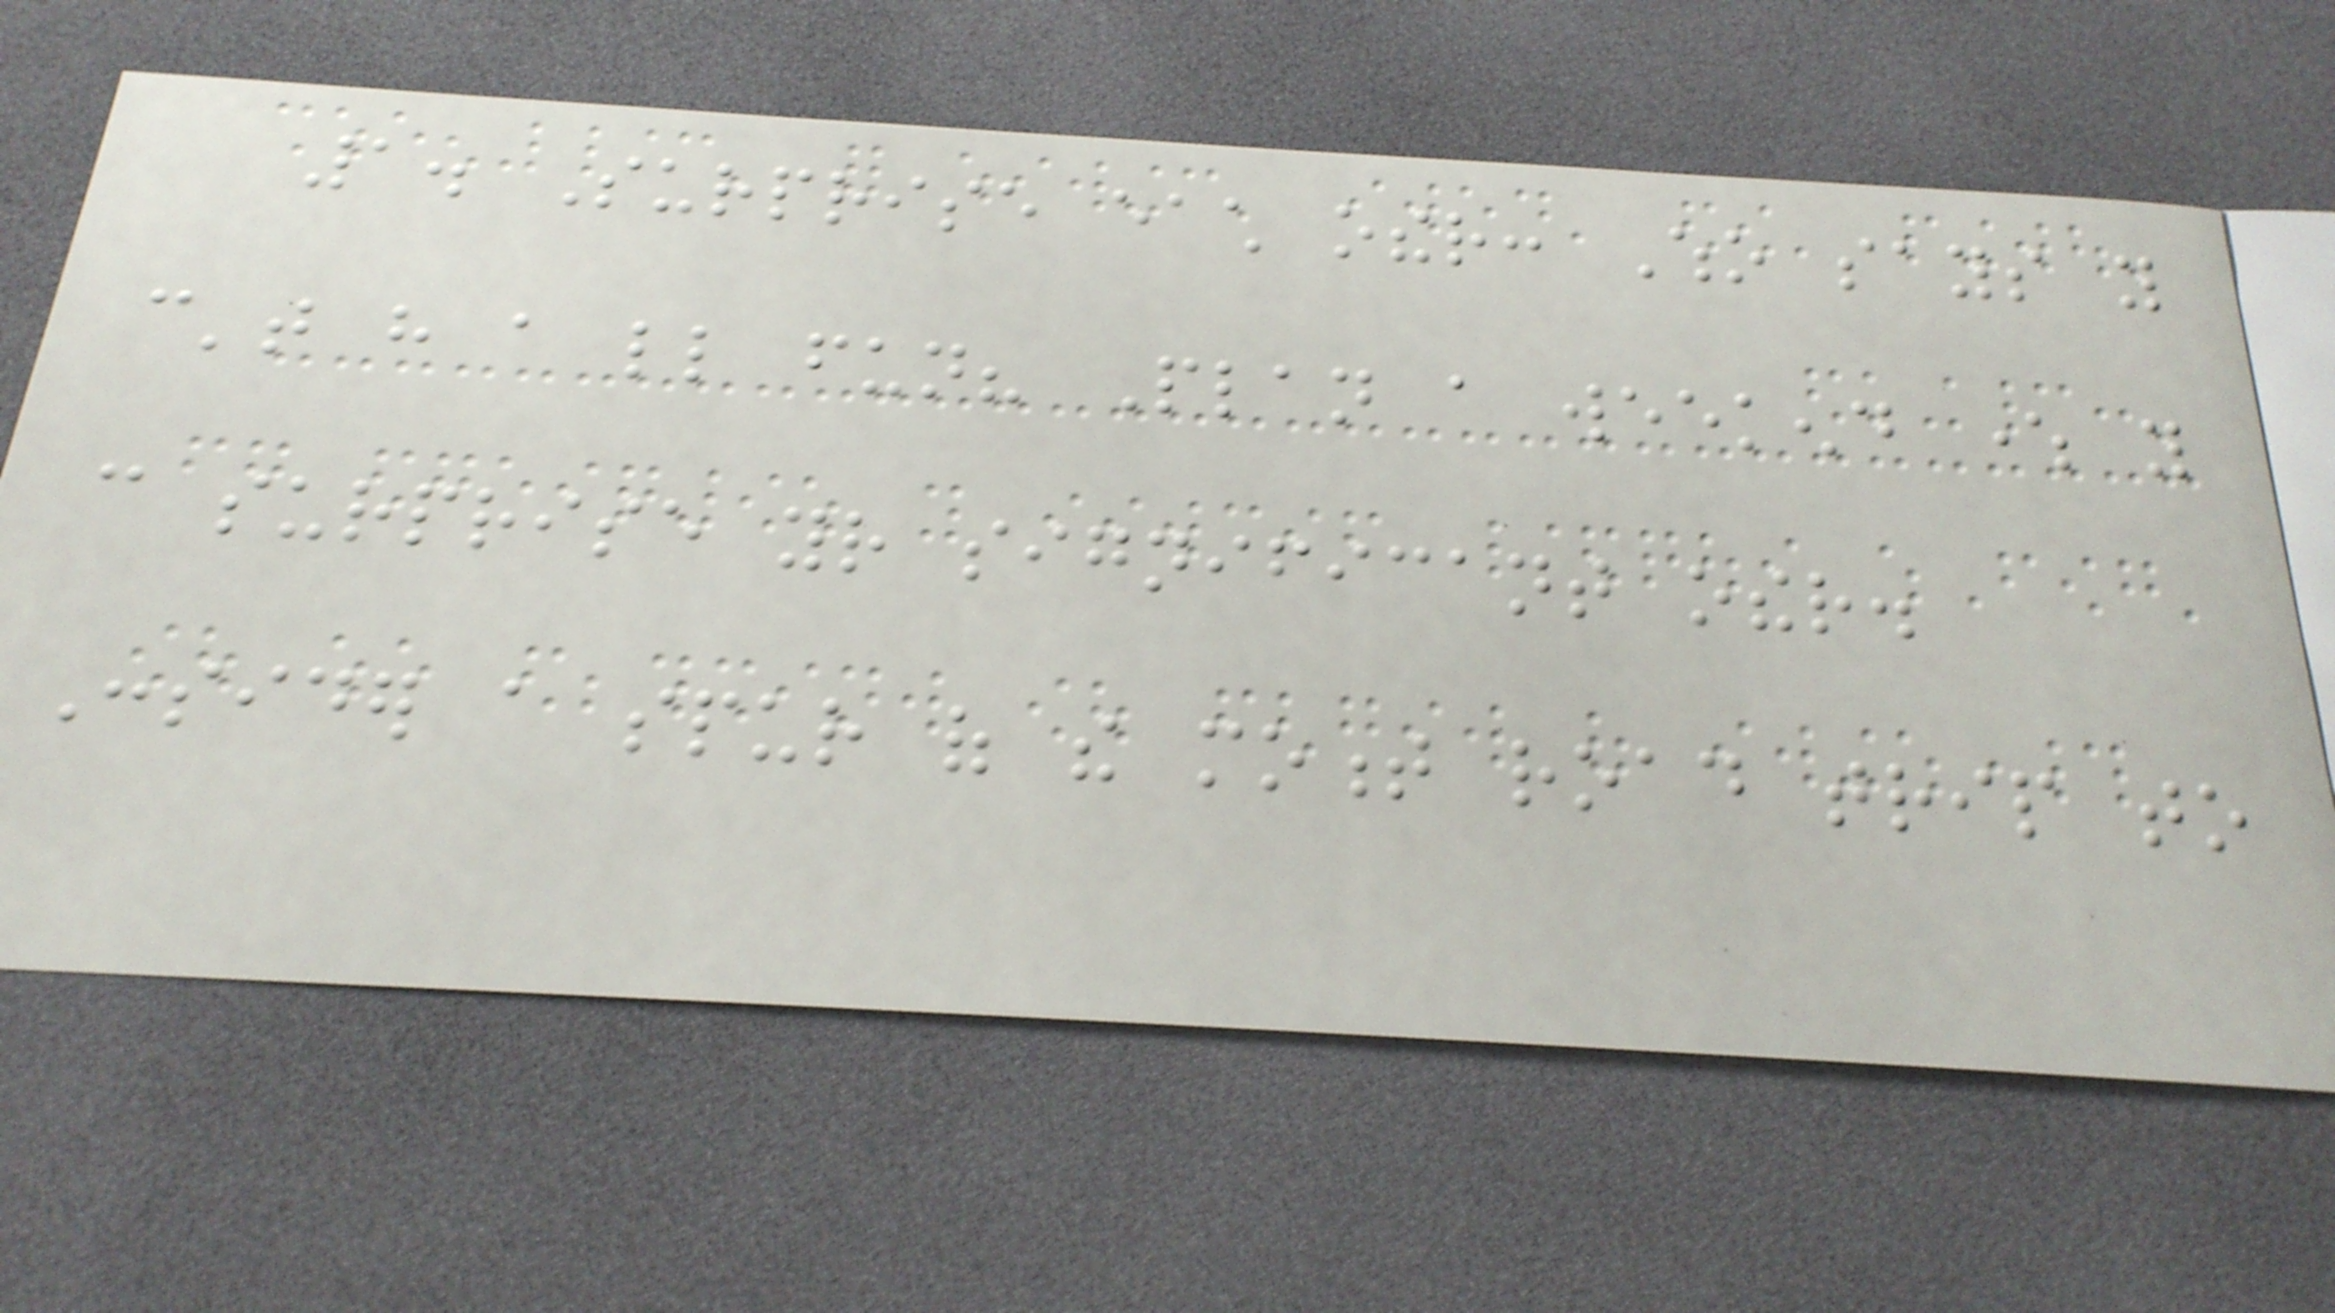1. Surprise each other: Who says you
can't have a little fun? Plan a weekend where you
can surprise your significant other.
Consider a spur of the moment road trip to
